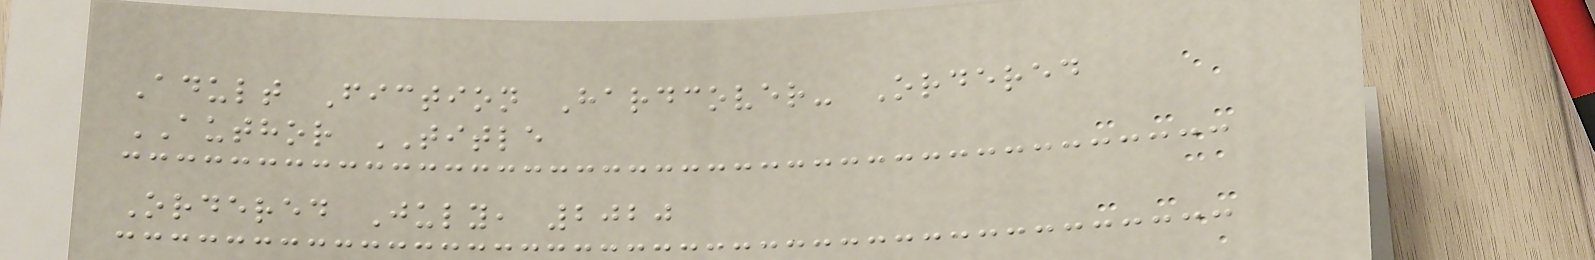Adult Fiction Hardcover- Ordered
AUTHOR TITLE
Ordered July, 2020
